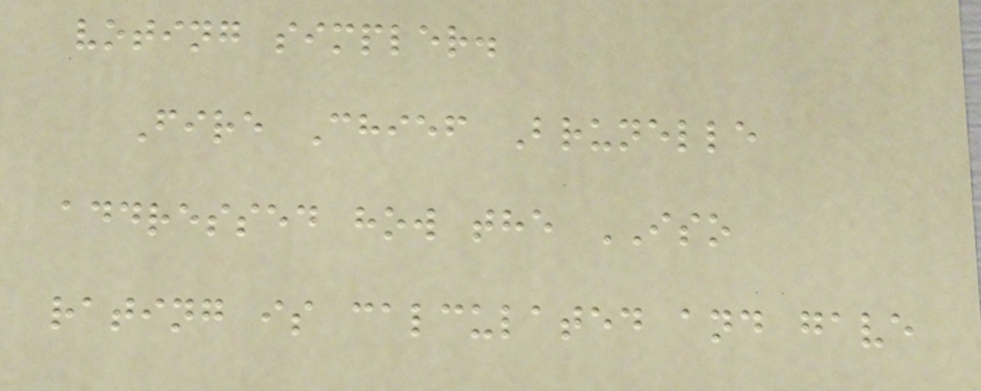voting simpler.
Fire Chief Brunelle
addressed how the ISO
rating is calculated and gave
